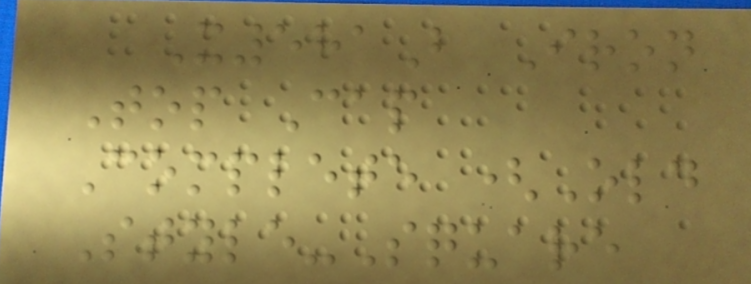X581B Iron
Top Cap
Complete (Old
Style-Square
